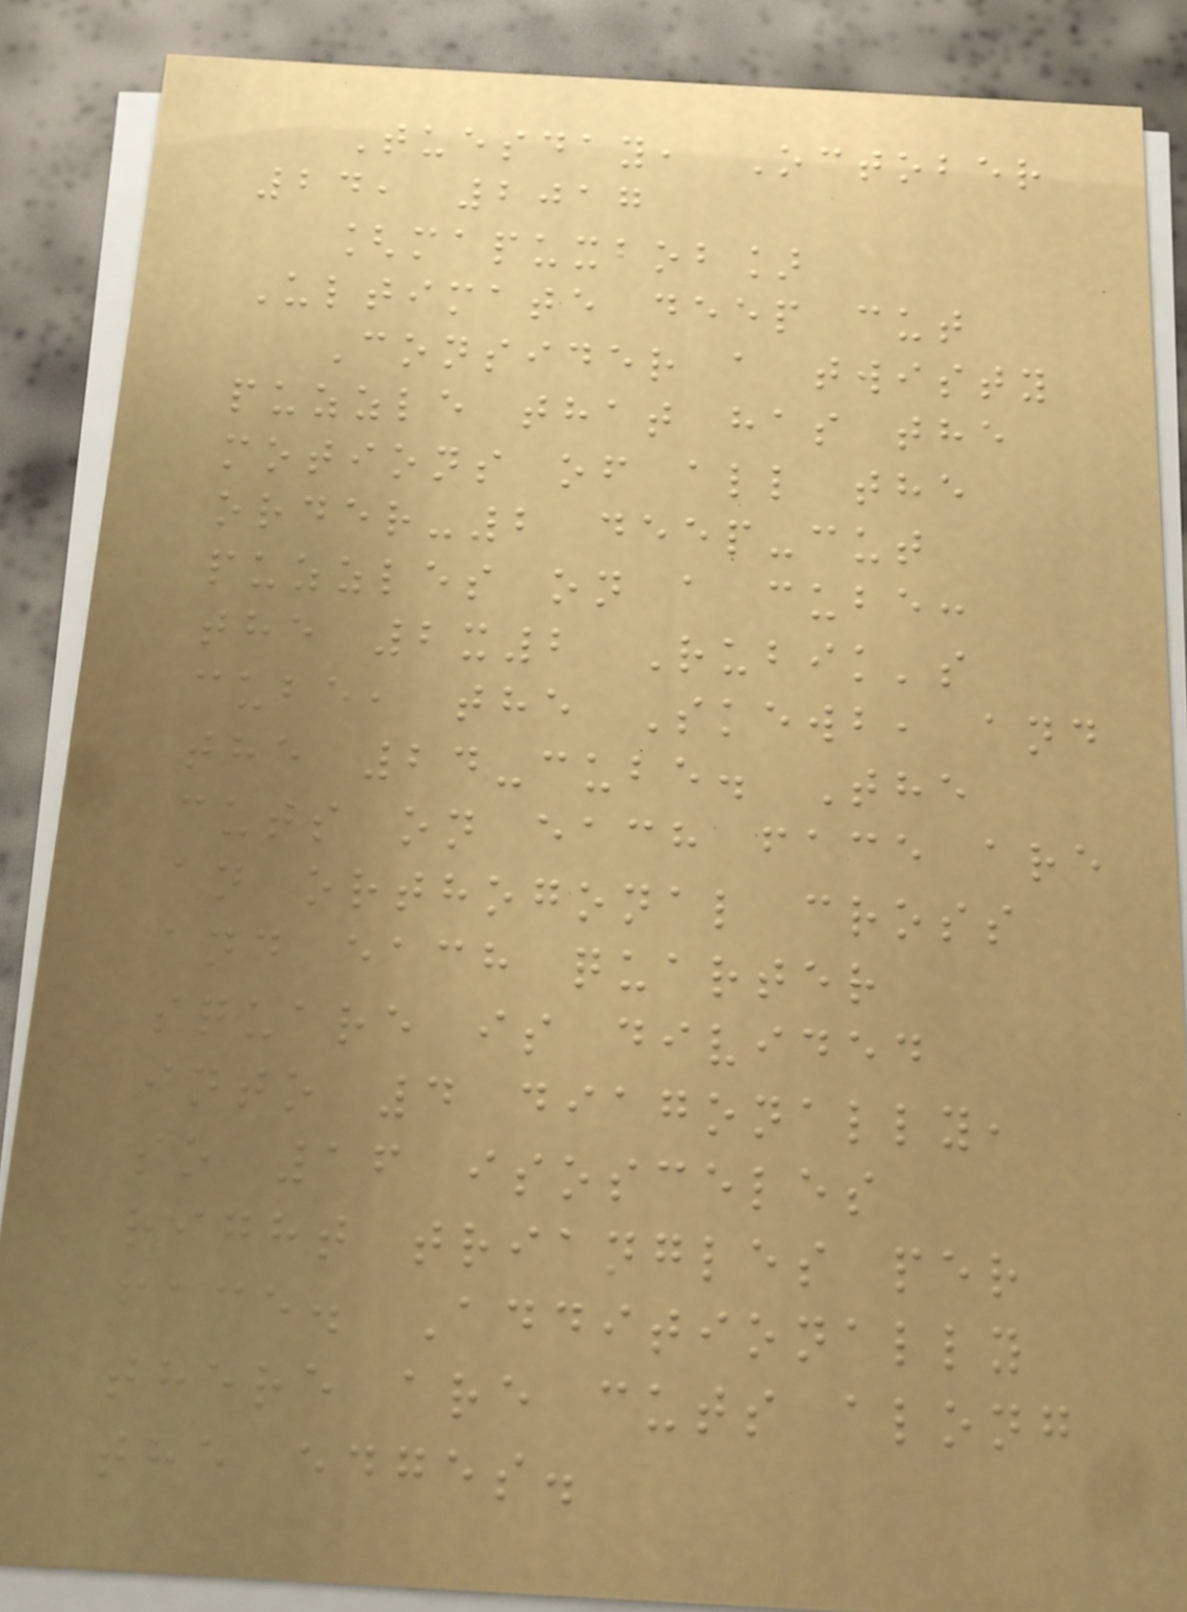Tuesday, October
24, 2017
[mapuxbob]
Ultimate deep cut
Consider a twisty
puzzle that has the
motions of all the
order-2 deep-cut
puzzles on a cube:
the 2x2 Rubik's
cube, the Skewb, and
the 24-cube. The
cuts on each face are
an orthogonal cross
and each quarter
square is divided
into 4 diagonally,
so 16 isosceles
right triangles per
face. Additionally
there are cuts along
the edges.
